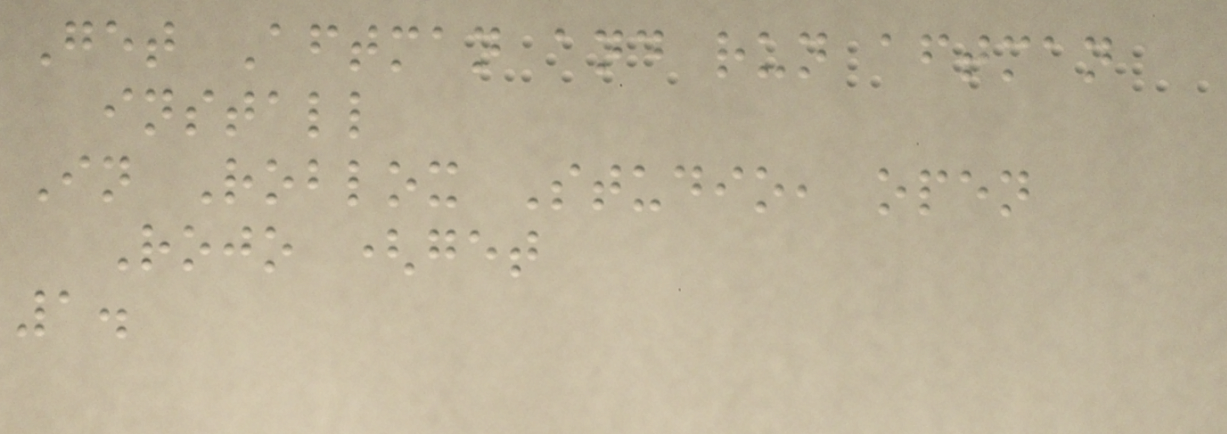Get Aftman and run aftman
install
In Roblox Studio, open
Rojo (get
1.
